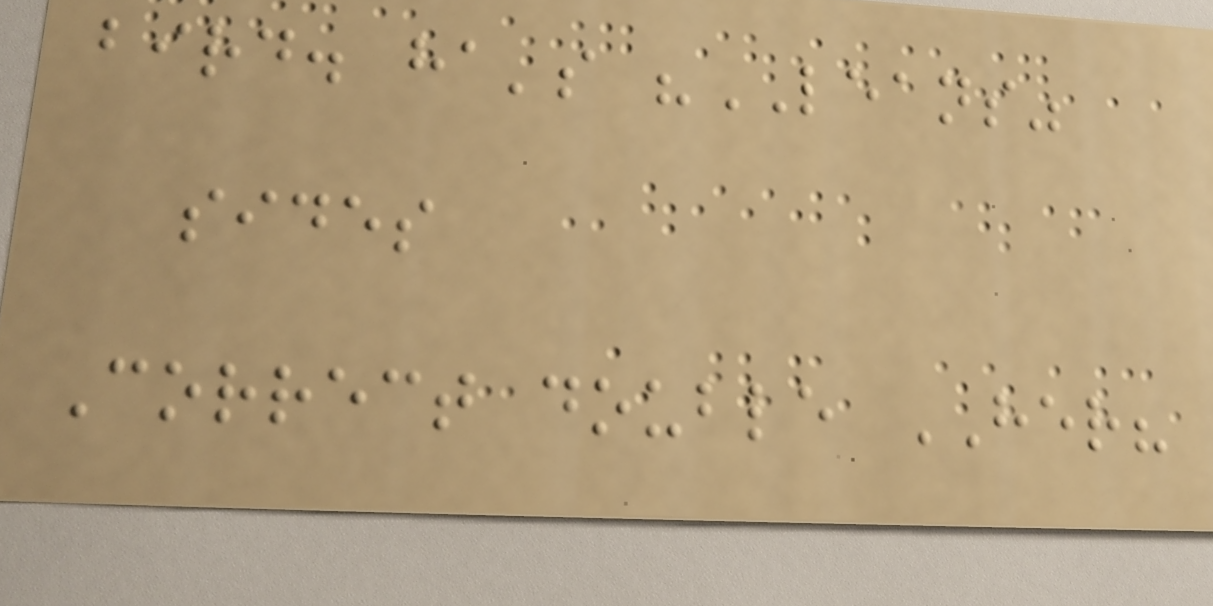bird. ha's "LEANS"
sides
Correct double HER?
